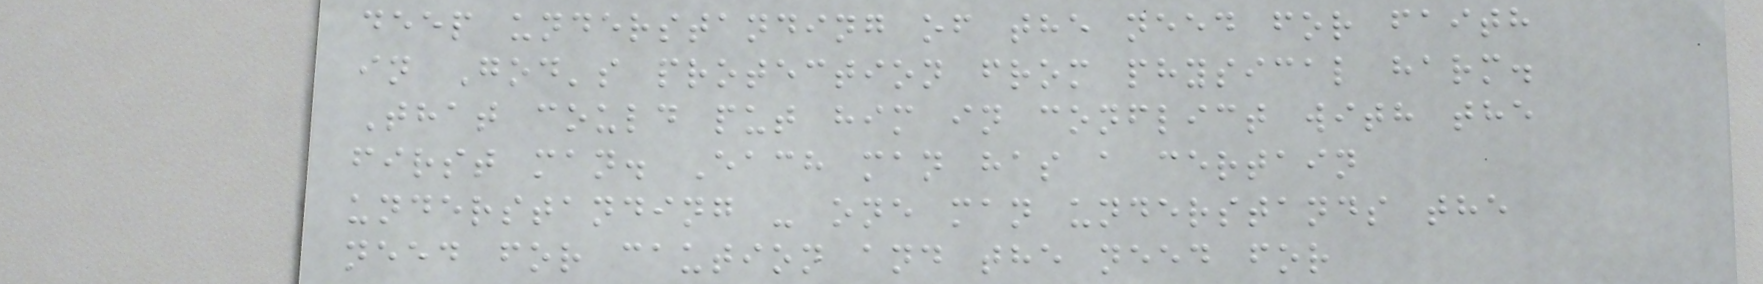deep understanding of the need for faith
in God's protection from physical harm.
That could put him in conflict with the
first man. Each man has a certain
understanding - one man understands the
need for caution and the need for
